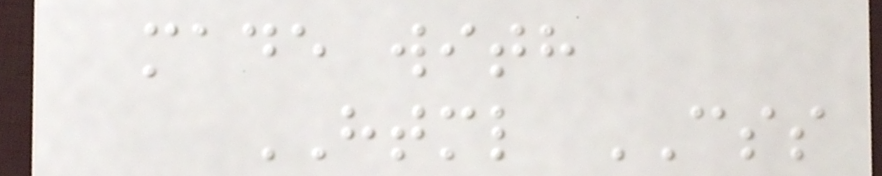made with
HTML CSS
